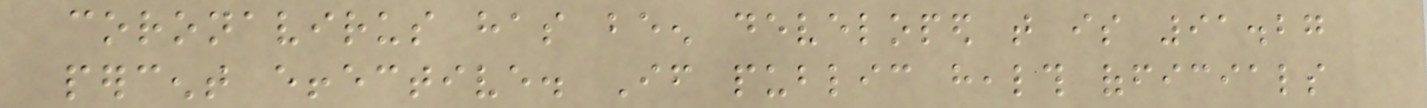coronavirus has been developed that is 91.27
percent effective. If public health officials
